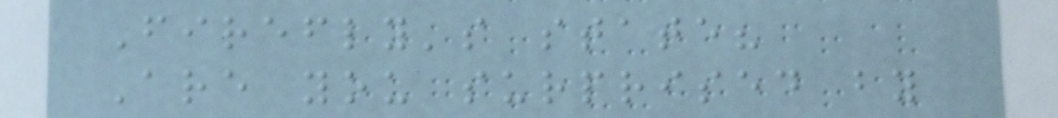Firefly's state?
Are you surprised by
